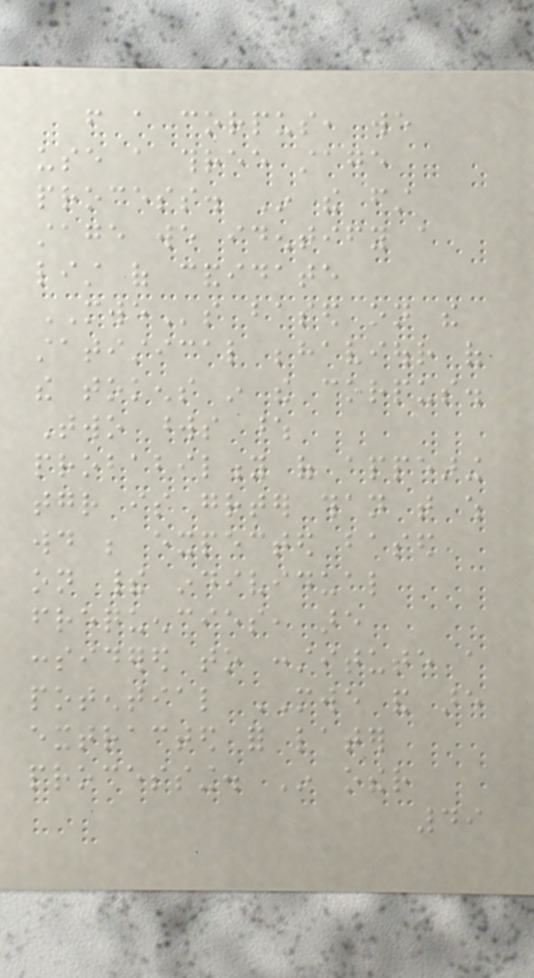from a corpus, we
use a three stage
process. In the first
stage we identify a
list of candidate
MWEs based on the
statistical behaviour of
the tokens in the corpus.
Two words whose
probability of appearing
together is greater than that which
would be expected based
on their individual
frequencies, are
considered to constitute a
potential MWE and are
extracted for later
processing. In other
49
